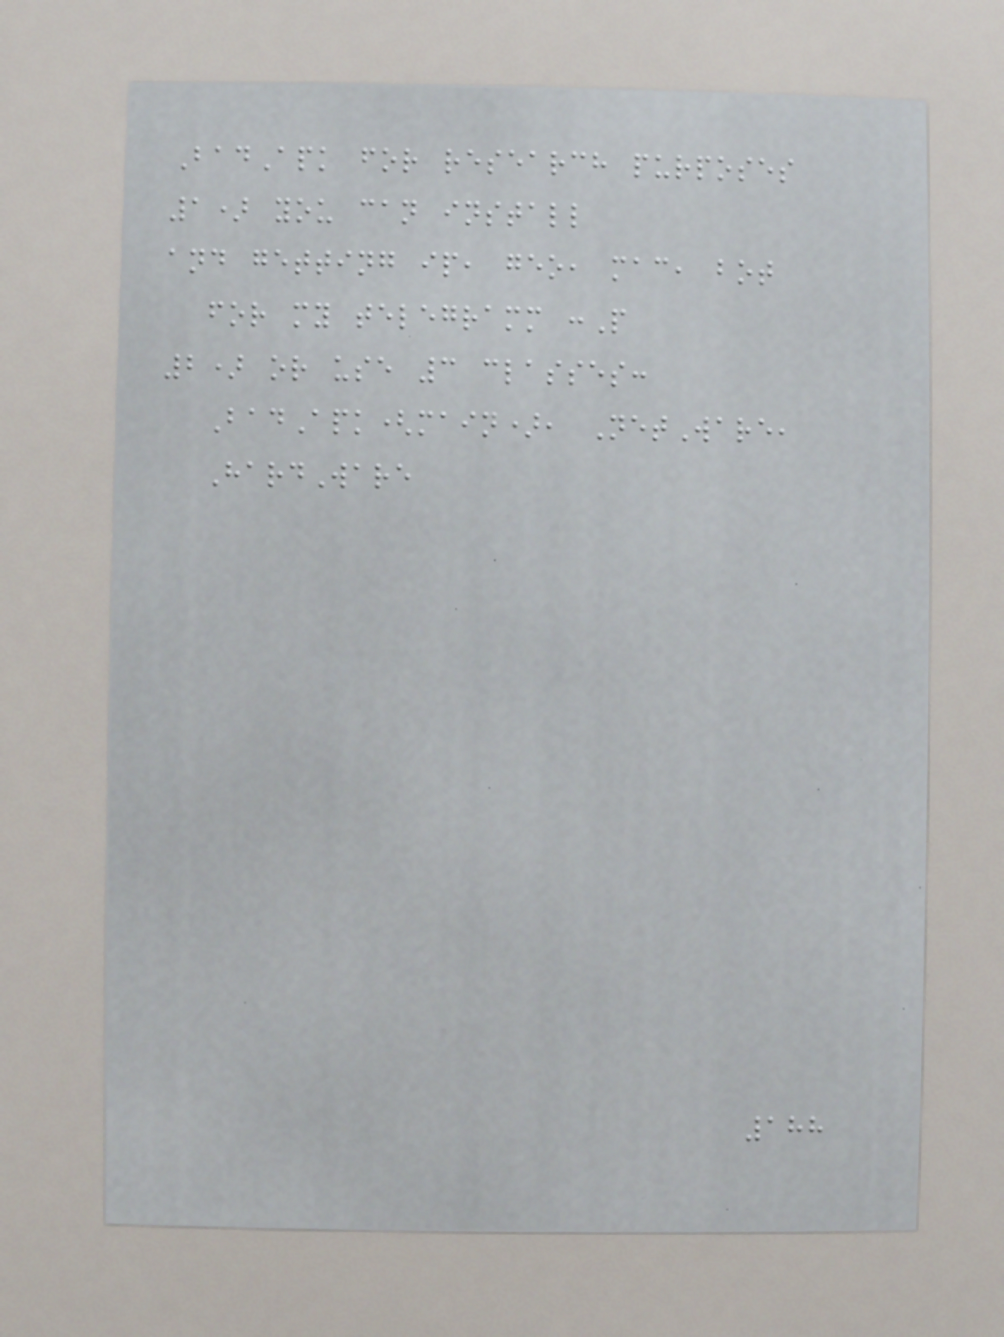BadApk for research purposes
1) you can install
and getting ip, geo, mac, bot
for my telegramm :P
2) or use 3 classes:
BadApk(main), NetWare,
HardWare
188
